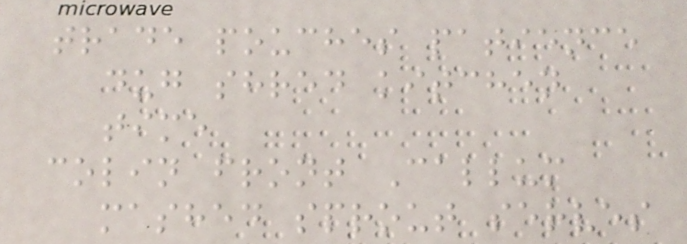trade pouches patience
dug shred kitchen
time
colin front Callum
mashed sprout serves
